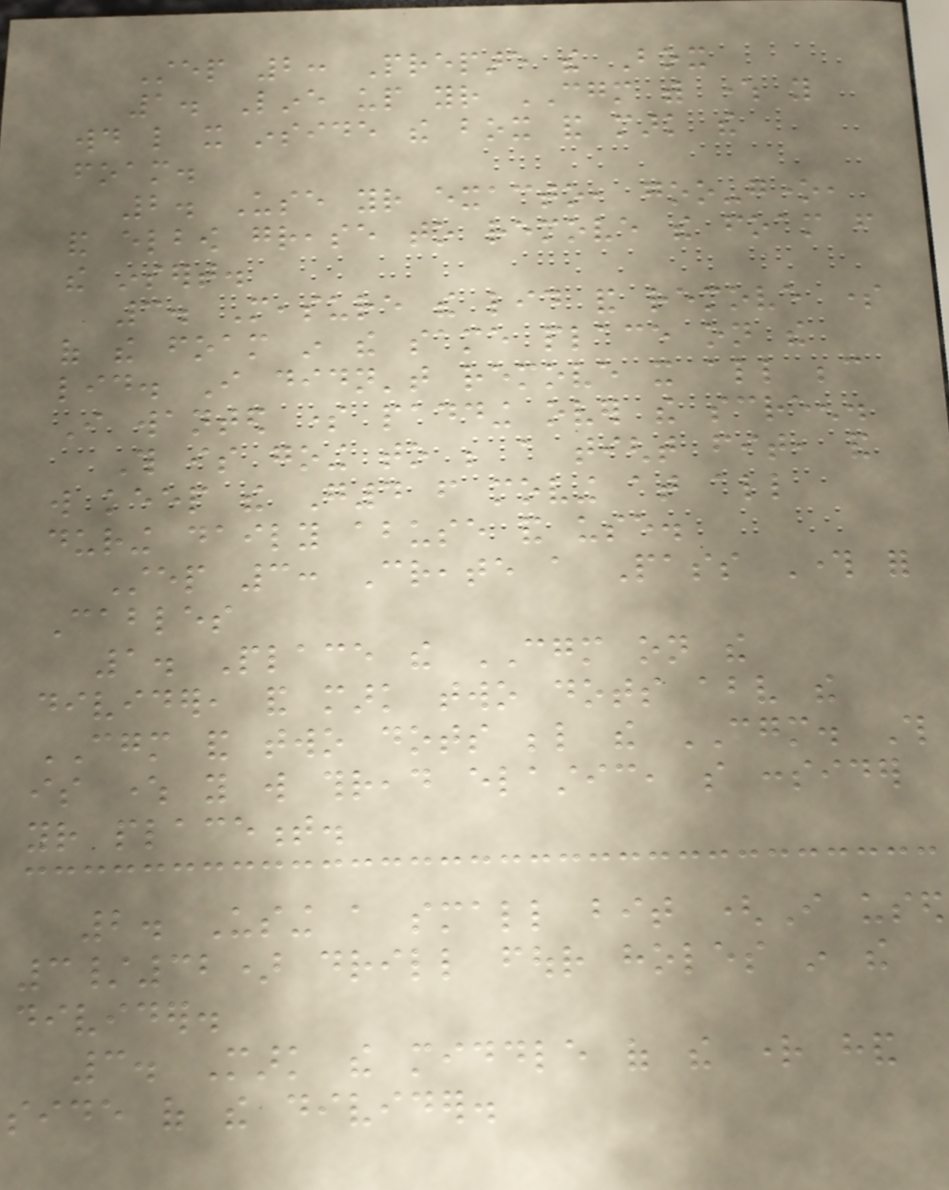Step 2: Prepare the Box
1. Line up your CGM with where you
would like it inside the box and mark the
foam.
2. Use your exacto, goo-gone,
and elbow grease to remove the foam from
the insert.
3. Measure the lid and remove some
of the foam in the same place on the
lid. I didn't remove it all because
I wanted some padding over the screen.
This is going to be a tight fit, and
will keep the G4 from moving at all
during daily abuse and use.
Step 3: Create a Pass Through for
Cables
1. Place the CGM on the
divider, and mark two dots above the
CGM and two dots below the CGM. This
is where you will thread elastic, so consider
your placement.
2. Using a small bit (I used
3/32) drill four holes in the
divider.
3. Mark the middle of the right hand
side of the divider.
